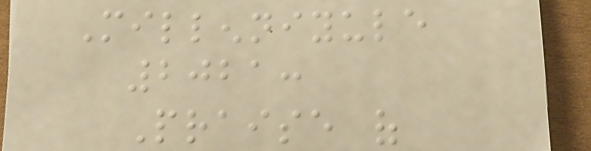Millenniyule
2021:
Praise of
